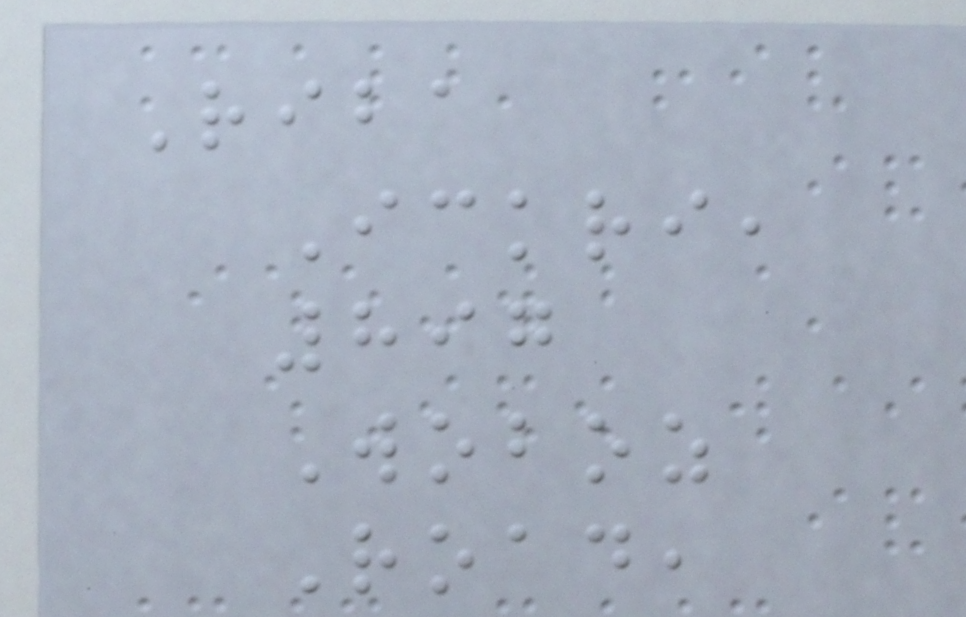Riba
Ickri,
897
Woboz
Road,
